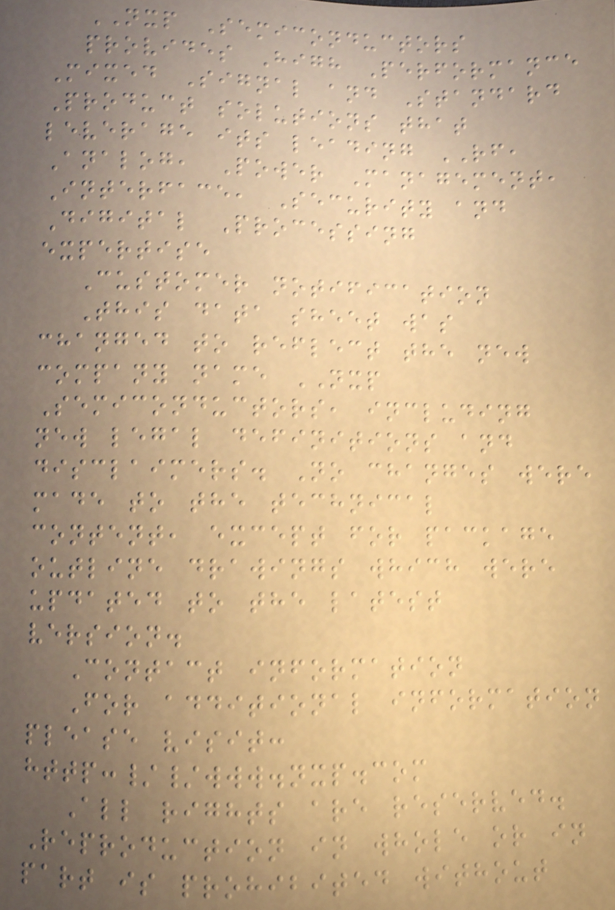NXP Semiconductors
provides High Performance
Mixed Signal and Standard
Product solutions that
leverage its leading RF,
Analog, Power Management,
Interface, Security and
Digital Processing
expertise
Customer notification
This data sheet was
changed to reflect the new
company name NXP
Semiconductors, including
new legal definitions and
disclaimers. No changes were
made to the technical
content, except for package
outline drawings which were
updated to the latest
version.
Contact information
For additional information
please visit:
http://www.nxp.com
All rights are reserved.
Reproduction in whole or in
part is prohibited without
